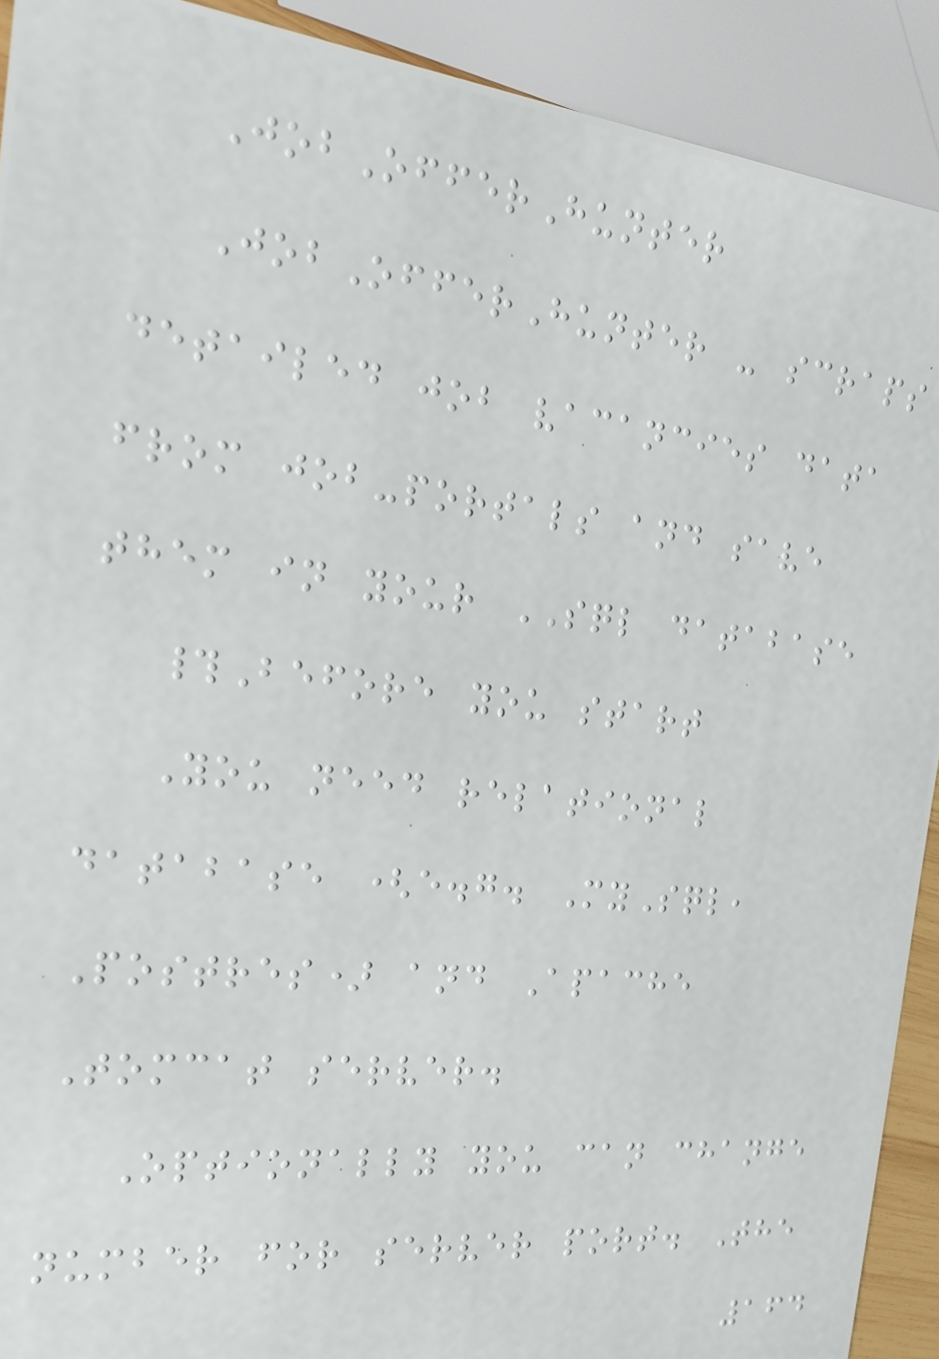JobOfferHunter
JobOfferHunter - scraps
detailed job vacancies data
from job-portals and save
them in your SQL database
#Before you start
You need relational
database (e.g. MySql,
Postres) and Apache
Tomcat server.
Optionally you can change
number for server port. The
164
